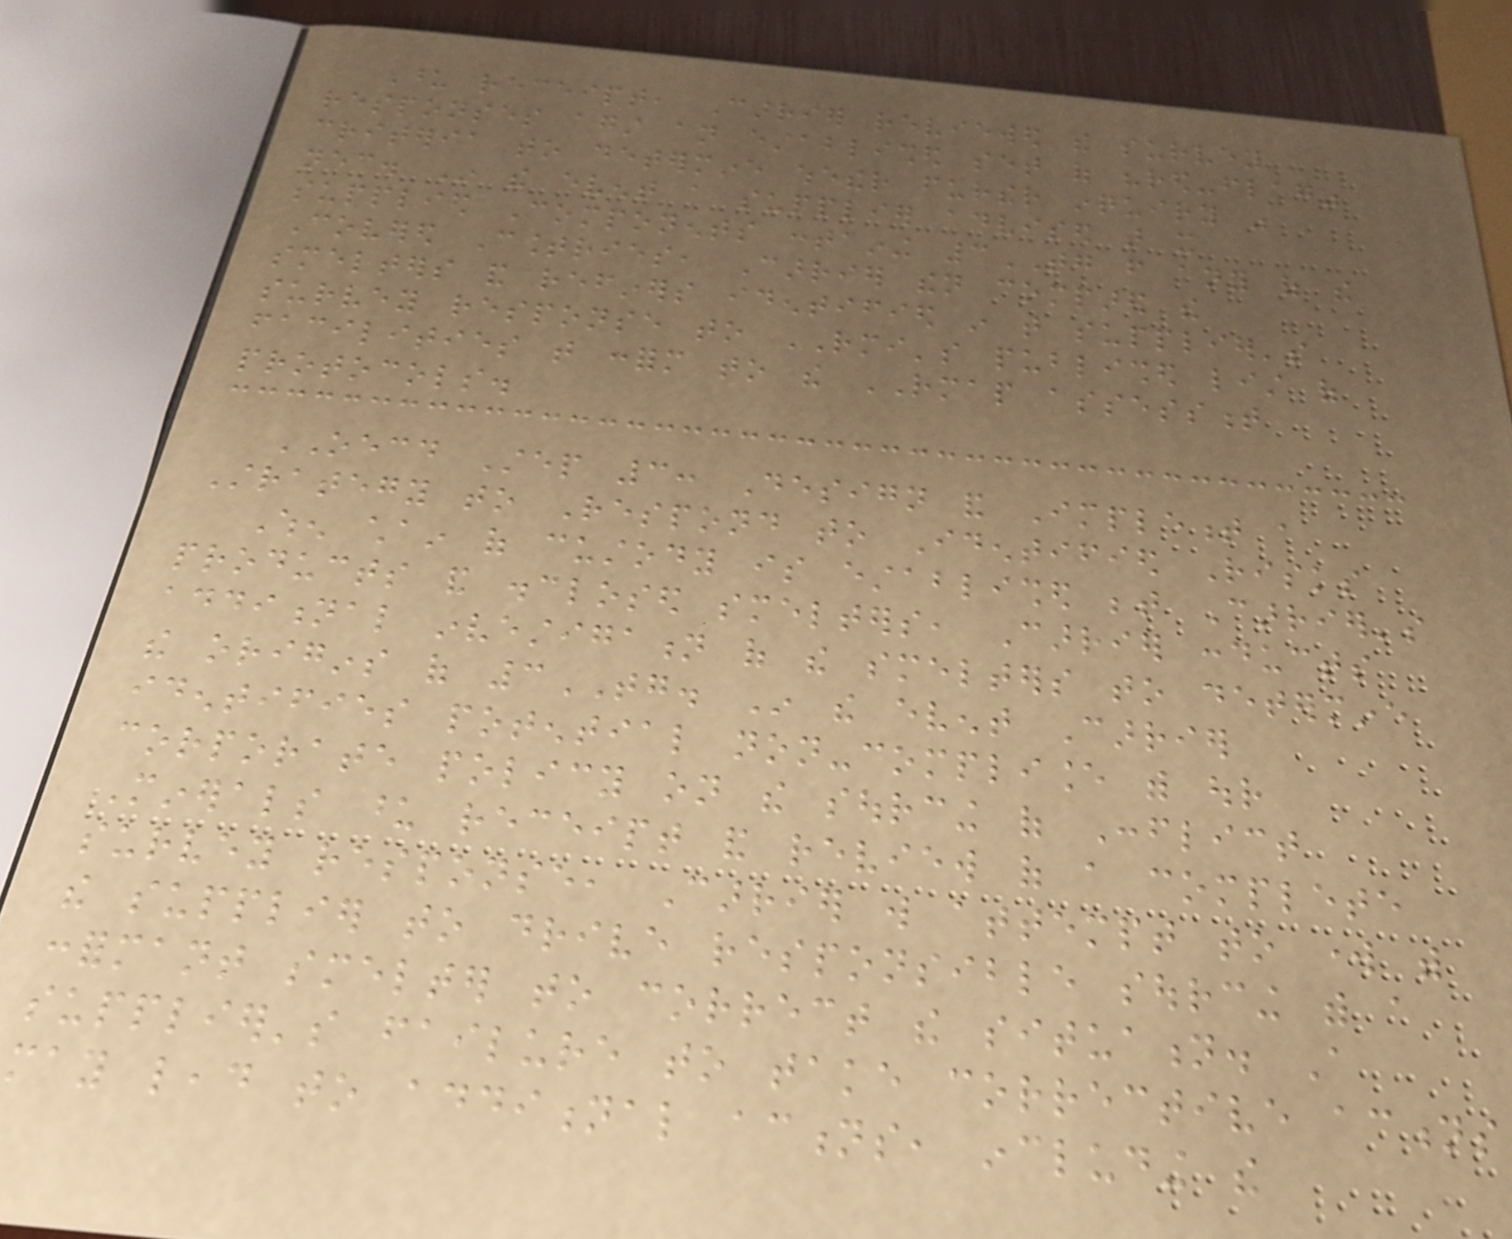Upon receipt, Carrier reviewed the survey
responses against an established set of "red-flag"
criteria to determine whether further inquiry was
necessary. In the event a supplier advised that it
supplied Components containing 3TG from any of the
Covered Countries, Carrier then compared the
smelters and refiners identified in that supplier's
survey response to RMI's published list of
facilities that conform to the RMAP assessment
protocols.
OECD Step 3: Design and Implement a
Strategy to Respond to Identified Risks
When chain of custody is established between Carrier's
products and disclosed smelters, Carrier conducts
additional investigation of the smelters to determine
the origins of 3TG. In the event Carrier
identifies potential non-compliance with our
corporate policy on the sourcing of Conflict
Minerals upon receipt and review of a complete
survey response, Carrier will attempt to work with
the supplier to drive responsible sourcing with a
conformant smelter to correct the situation. A
supplier's failure to take corrective actions
may lead to additional actions, including the
